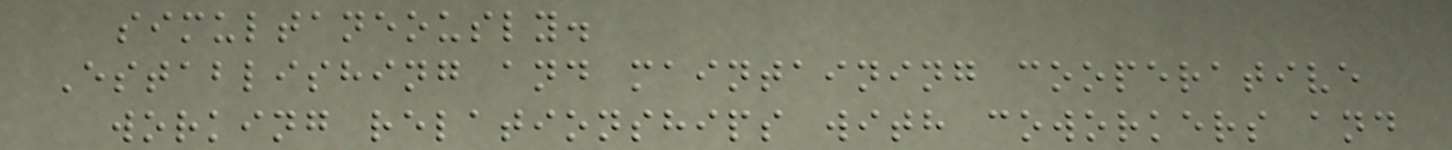simultaneously.
Establishing and maintaining cooperative
working relationships with coworkers and
